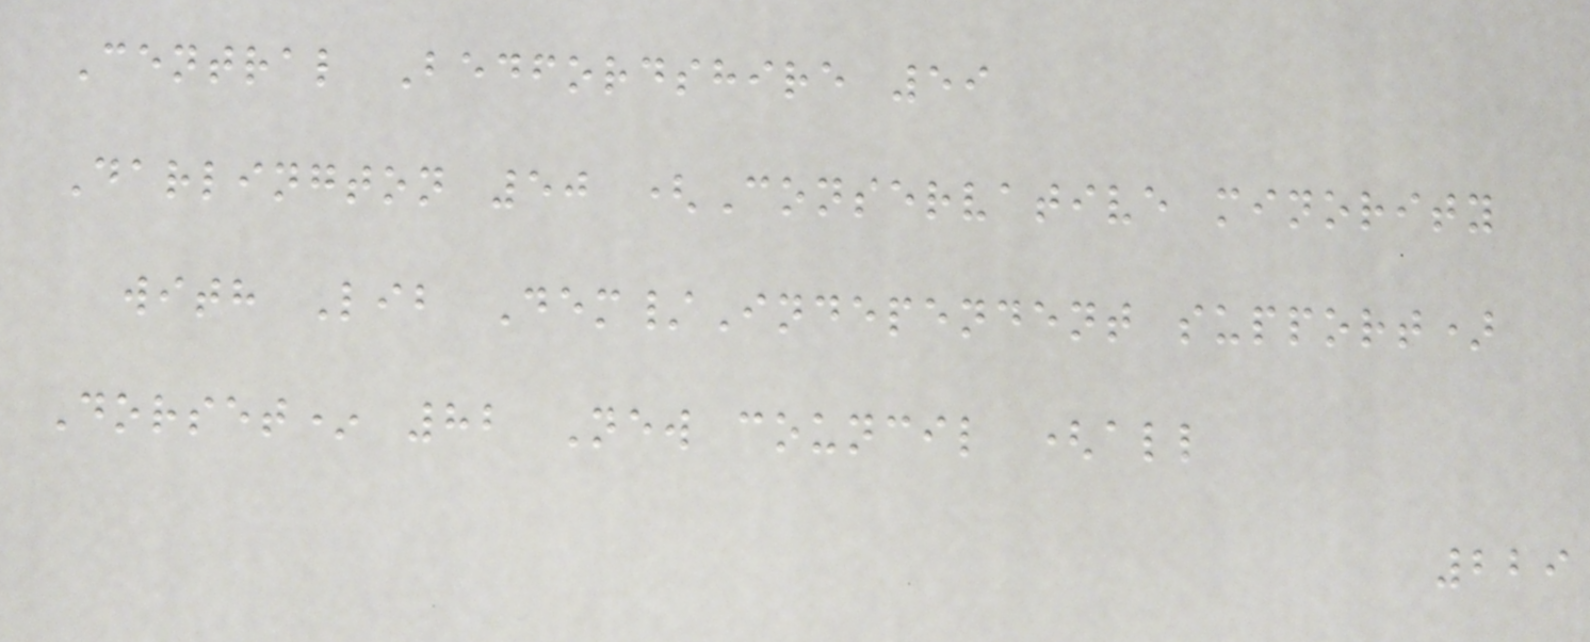Central Bedfordshire 59
Darlington 50 (Conservative minority
with Lib Dem/Independent support)
Dorset* 82 New council (all
229
